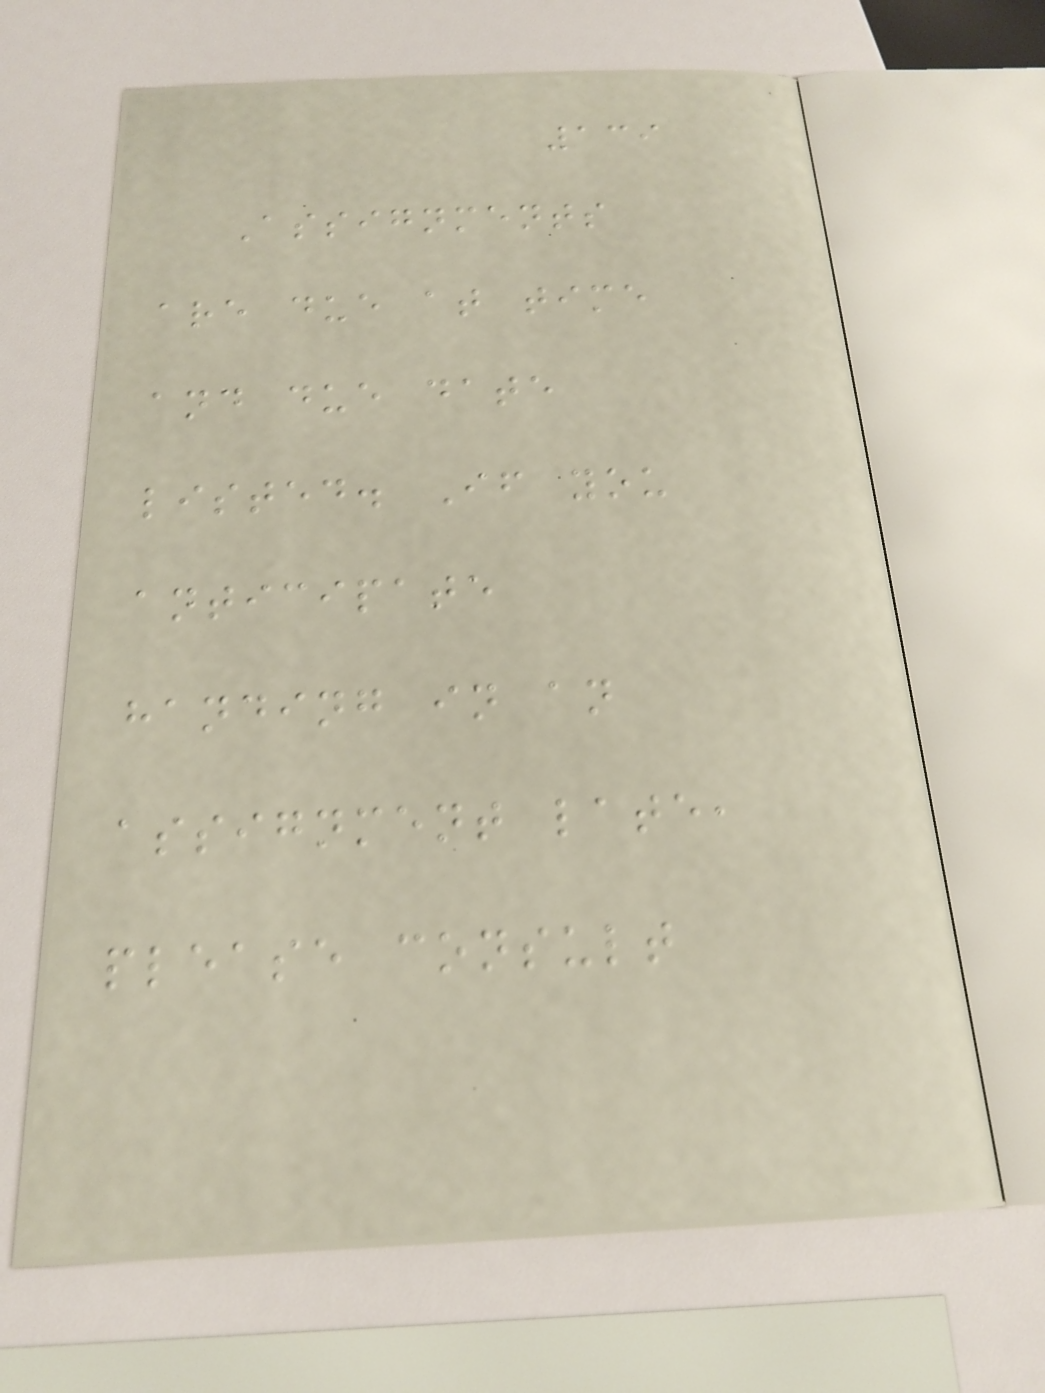139
Assignments
are due at time
and due date
listed. If you
anticipate
handing in an
assignment late,
please consult
